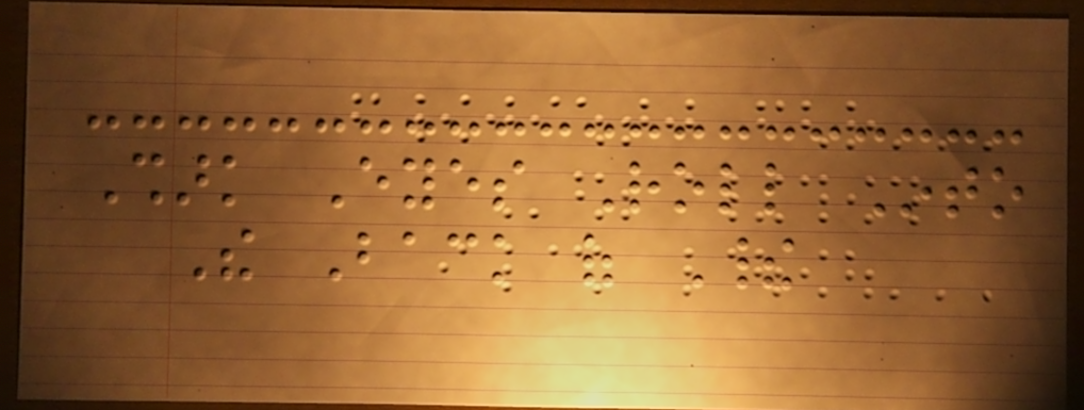Shark Eyes Roll Into
The Back of Their
